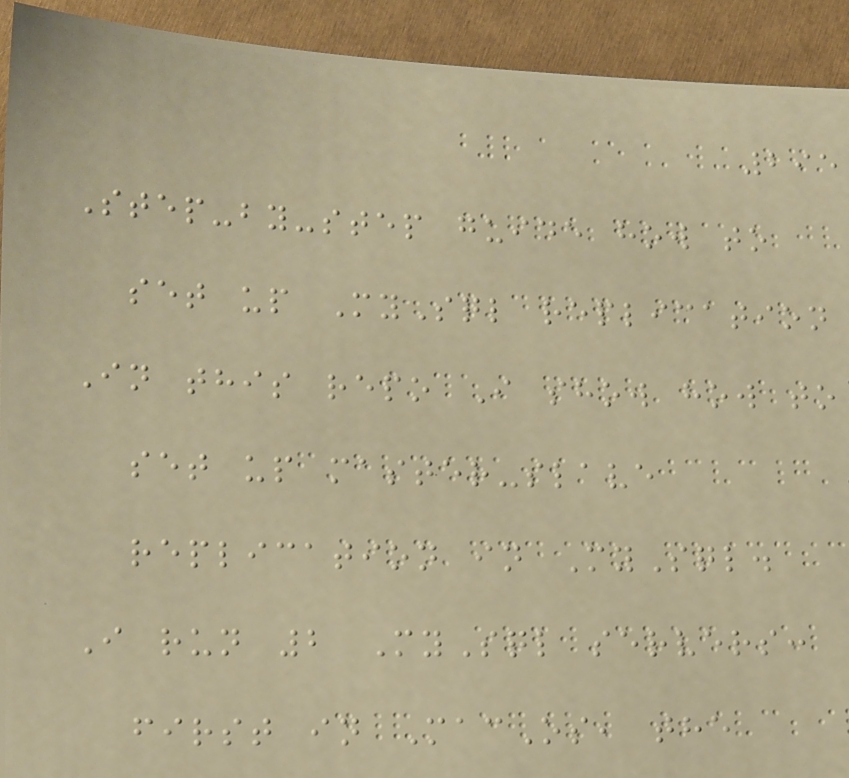295
Step-by-step guide how to
set up MySql replication
In this repo I show how to
set up master-slave
replication in MySql.
I run 2 MySql servers:
first in MacOs, the
